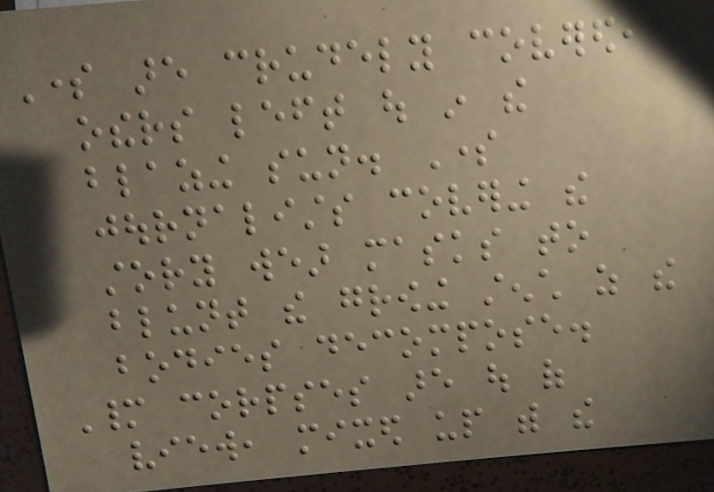Some are crudely covered,
others left out in the
blazing sun. Some
journalists covering the
story wear masks to
blunt the growing stench as the
bodies decompose.
Many corpses are out of
view, mixed up with the
